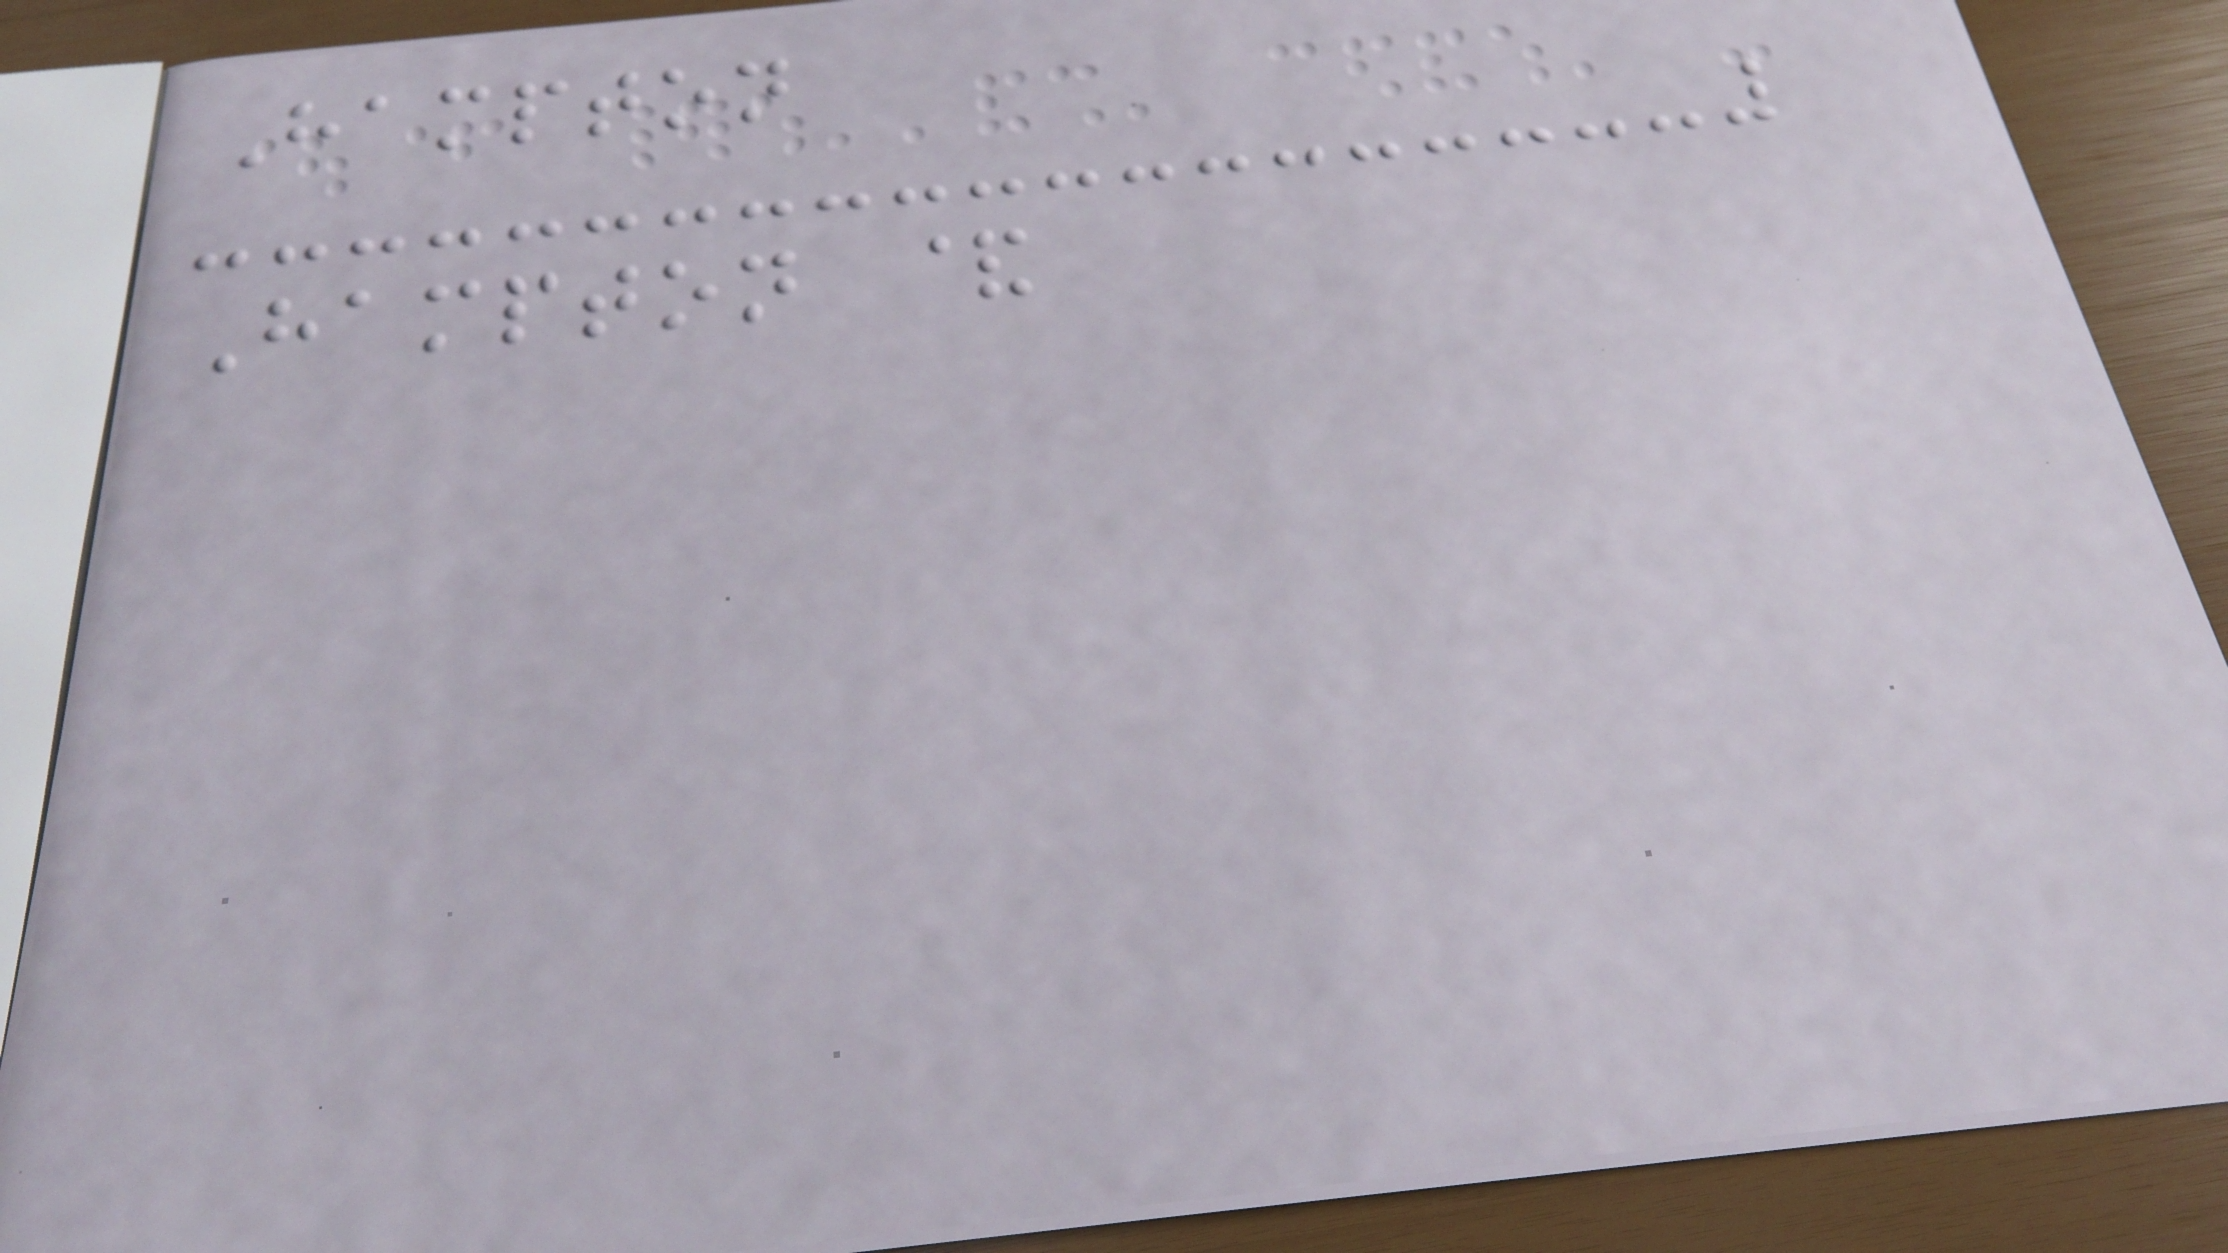Hampton
Hampton &
